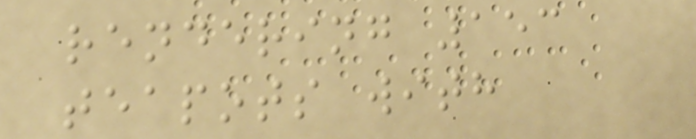rendering 153
teapots with
